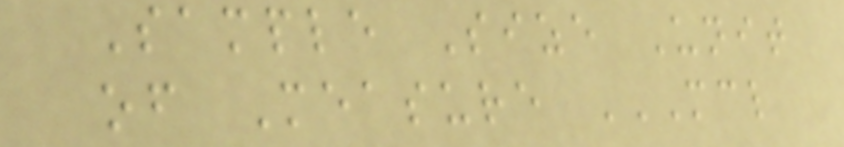Sample Size Unit
of Measure MCL
